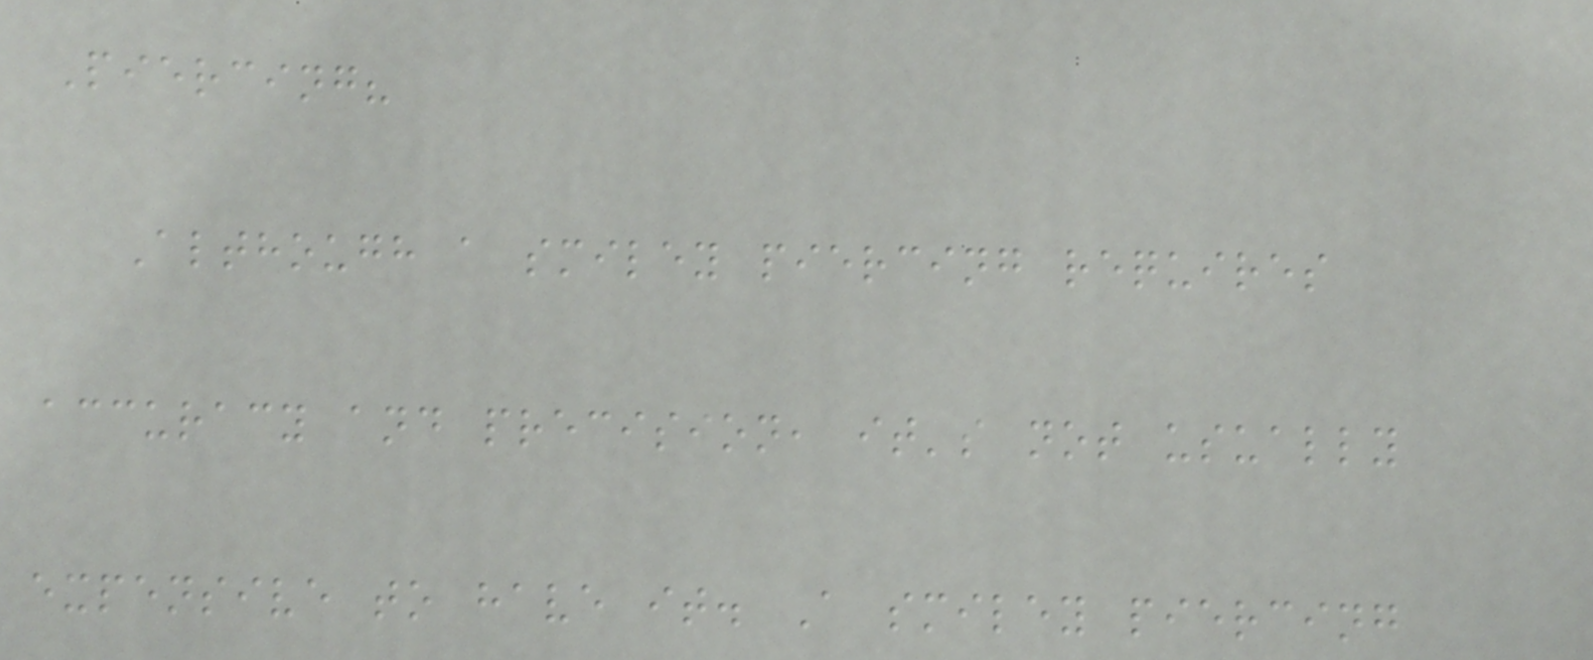Piercing?
Although a smiley piercing requires
accuracy and precision, it's not usually
expensive to have it. A smiley piercing
